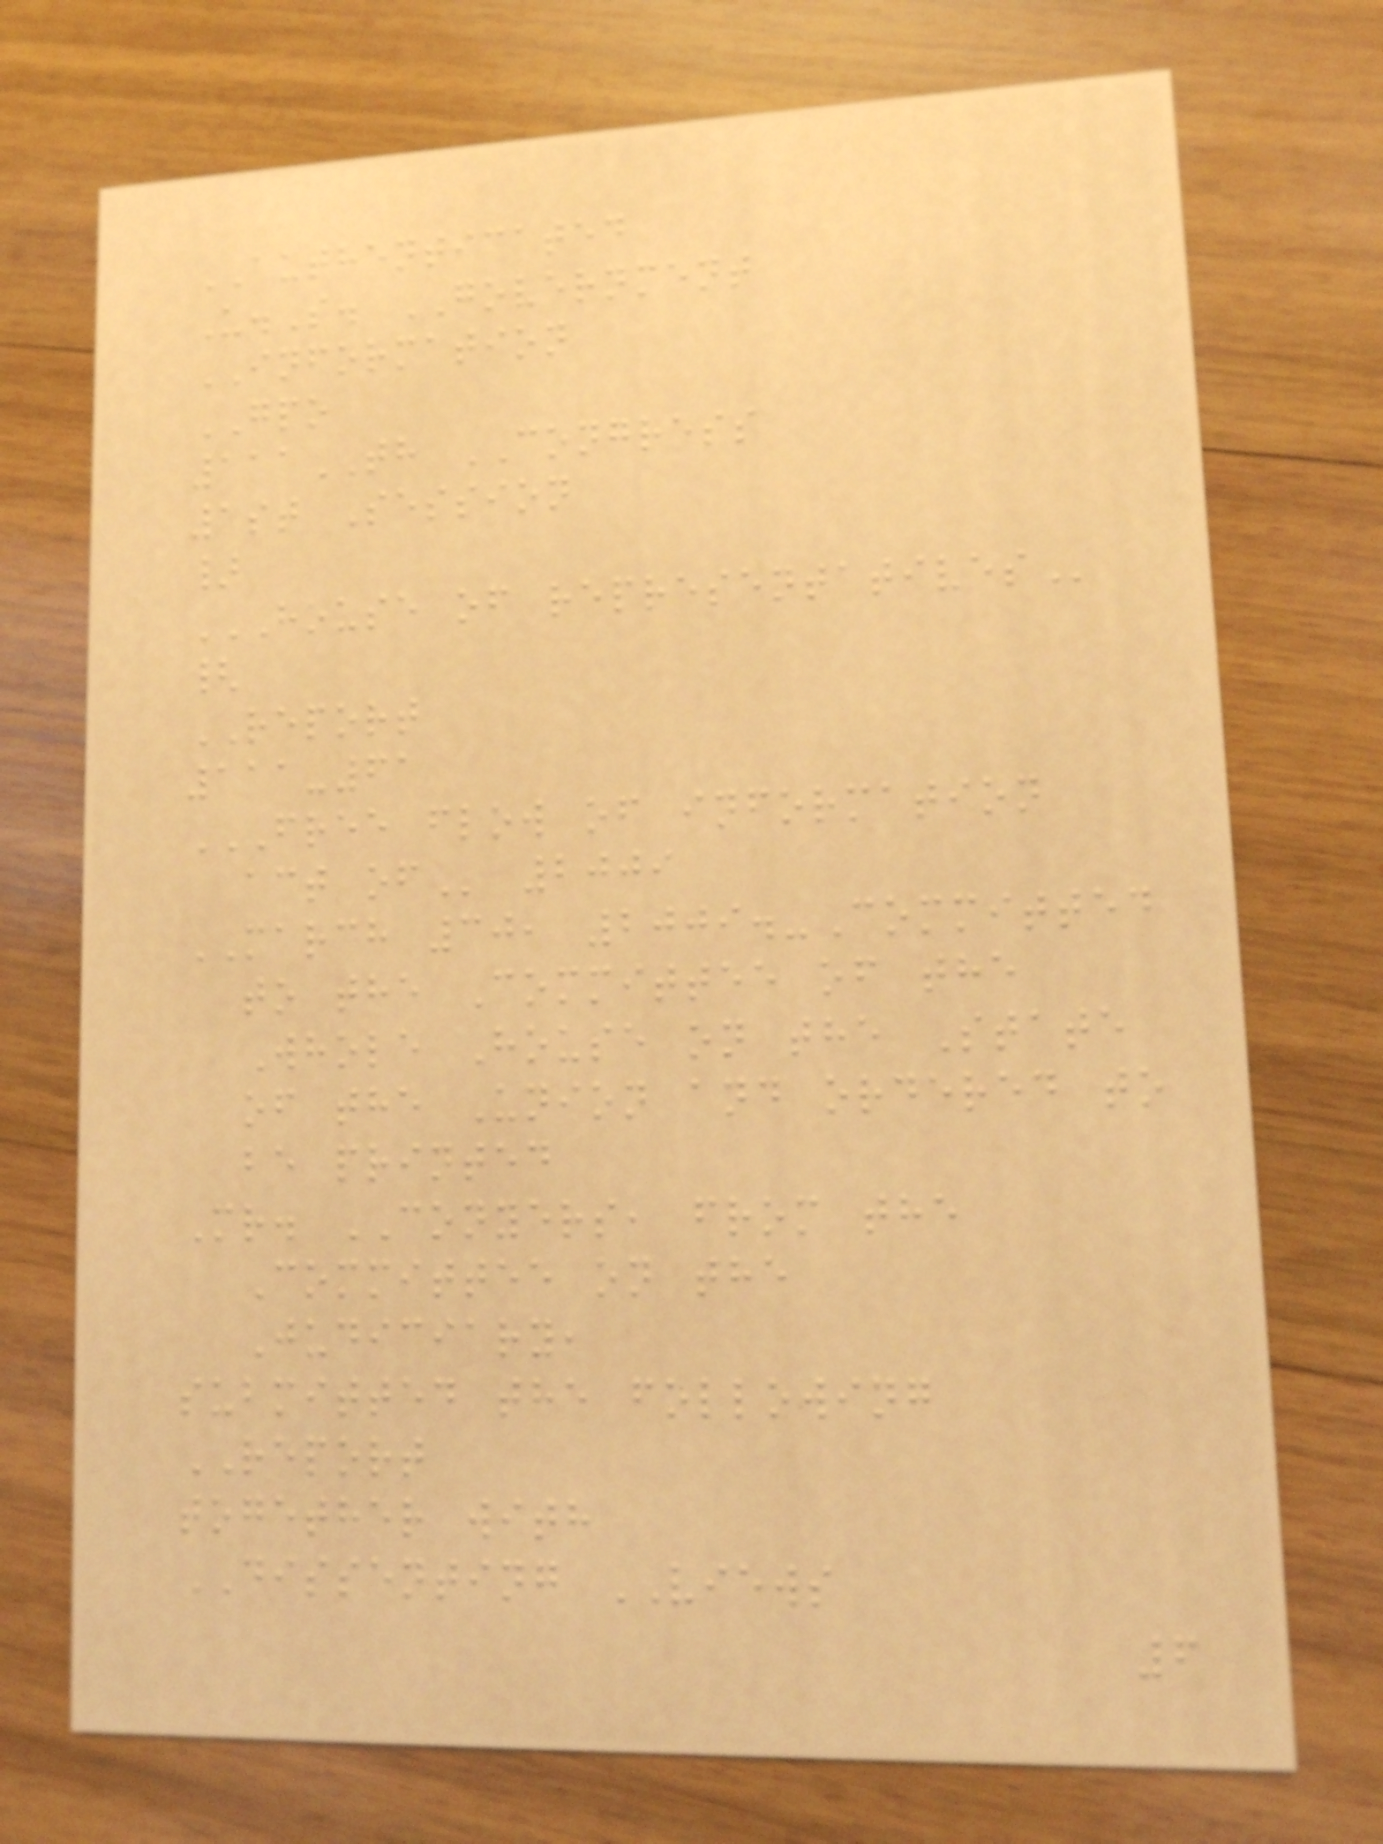AUTHENTICATED
U.S. GOVERNMENT
INFORMATION
GPO
111TH CONGRESS
1st Session
}
HOUSE OF REPRESENTATIVES
{
REPORT
111-61
FREE FLOW OF INFORMATION
ACT OF 2009
MARCH 30, 2009.-Committed
to the Committee of the
Whole House on the State
of the Union and ordered to
be printed
Mr. CONYERS, from the
Committee on the
Judiciary,
submitted the following
REPORT
together with
DISSENTING VIEWS
6
